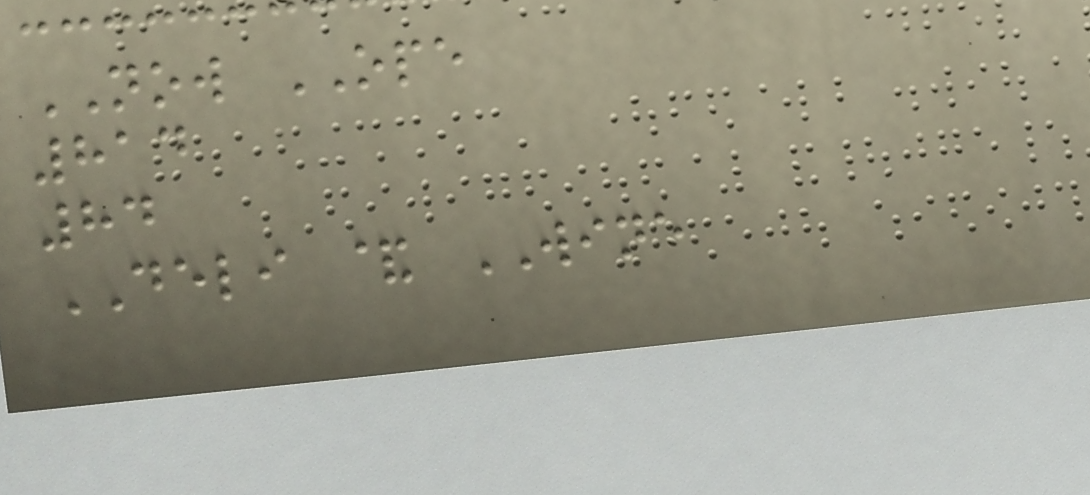NOW OPE
814
84
DELI & WINE
